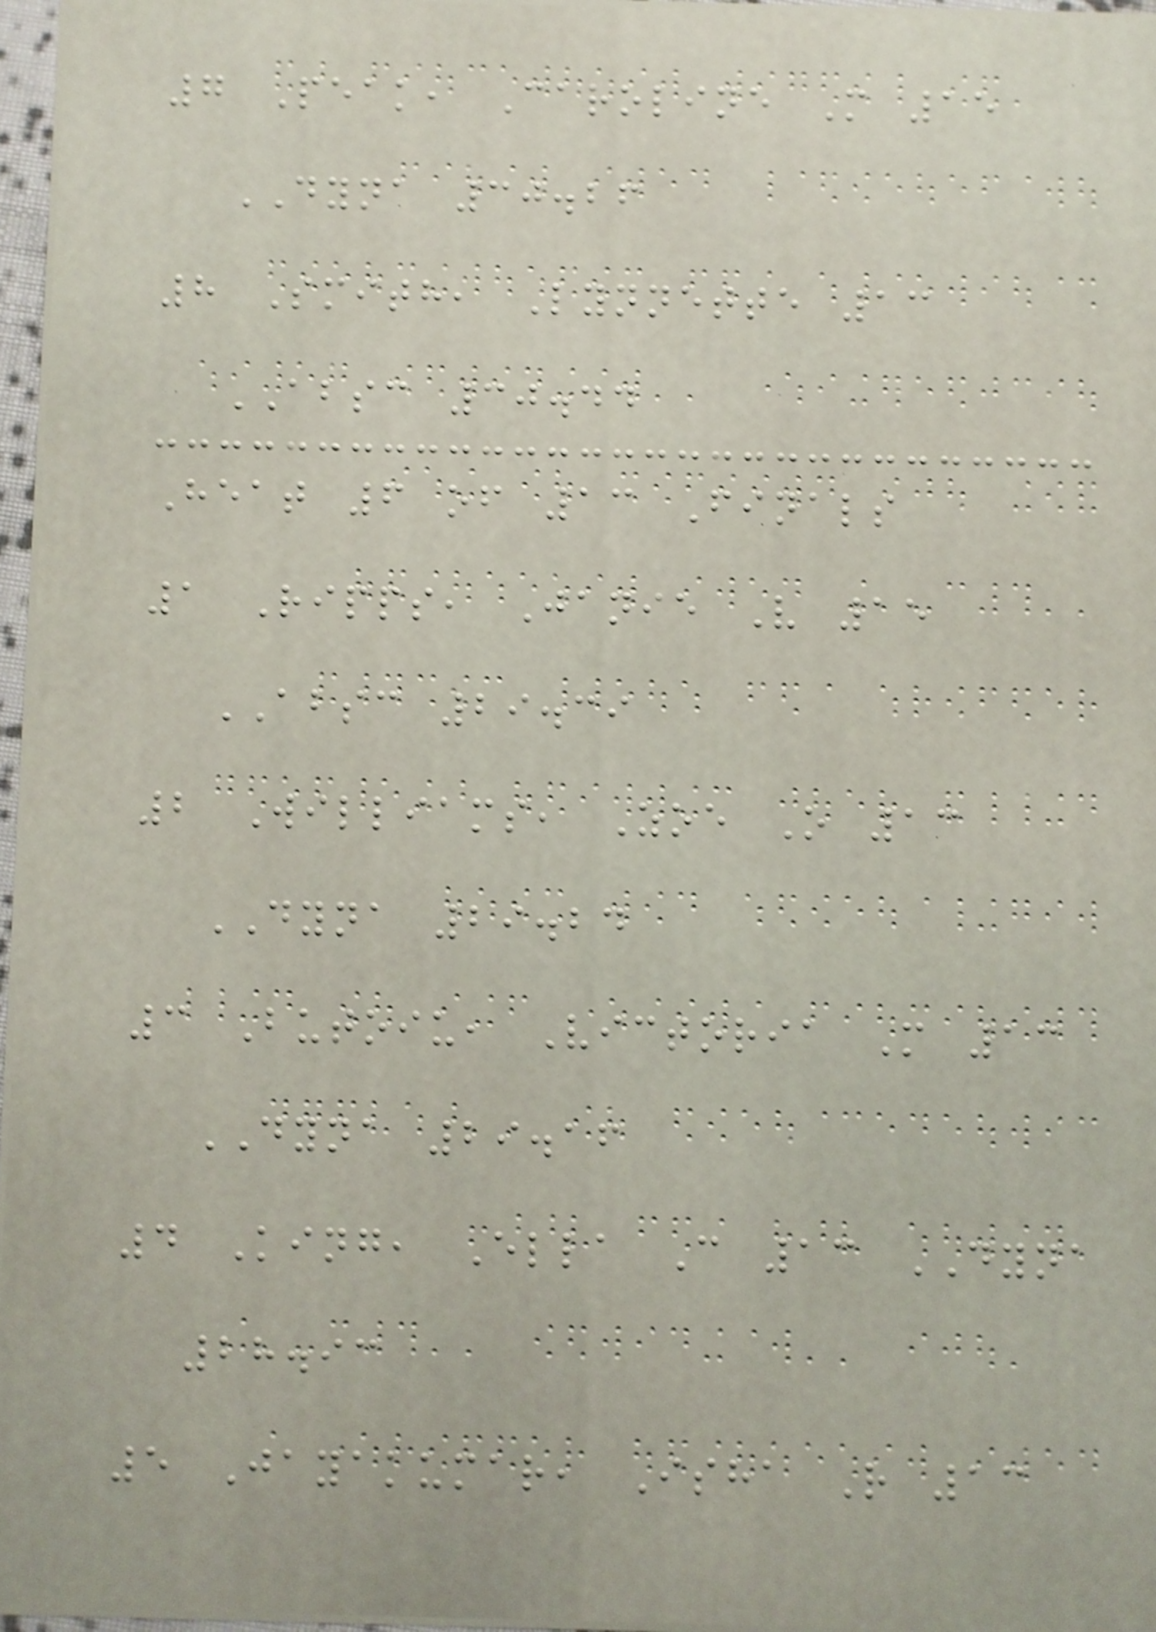7 Peak, Caroline M 15
DYNA 30.26
8 Smith, Lynnette 13
ABSC 30.44
Heat 6 of 13 Finals
1 Ripps, Janie V 15
ABSC 29.39
2 Williams, Zoe O 13
DYNA 29.24
3 Butoiu, Victoria M 13
DYNA 29.16
4 King, Ella C 13 DYNA
28.93
5 Jayakumar, Isha R 13
